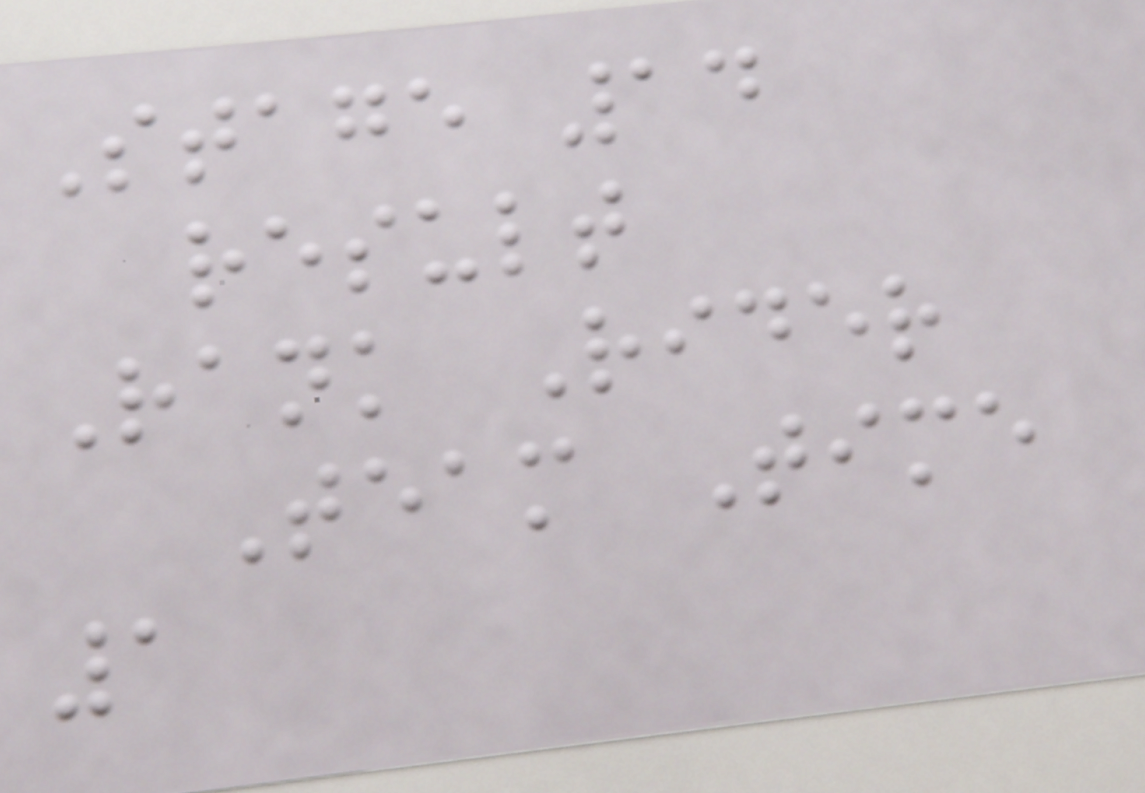Stage 14
result
Rank Rider
Team Time
1
